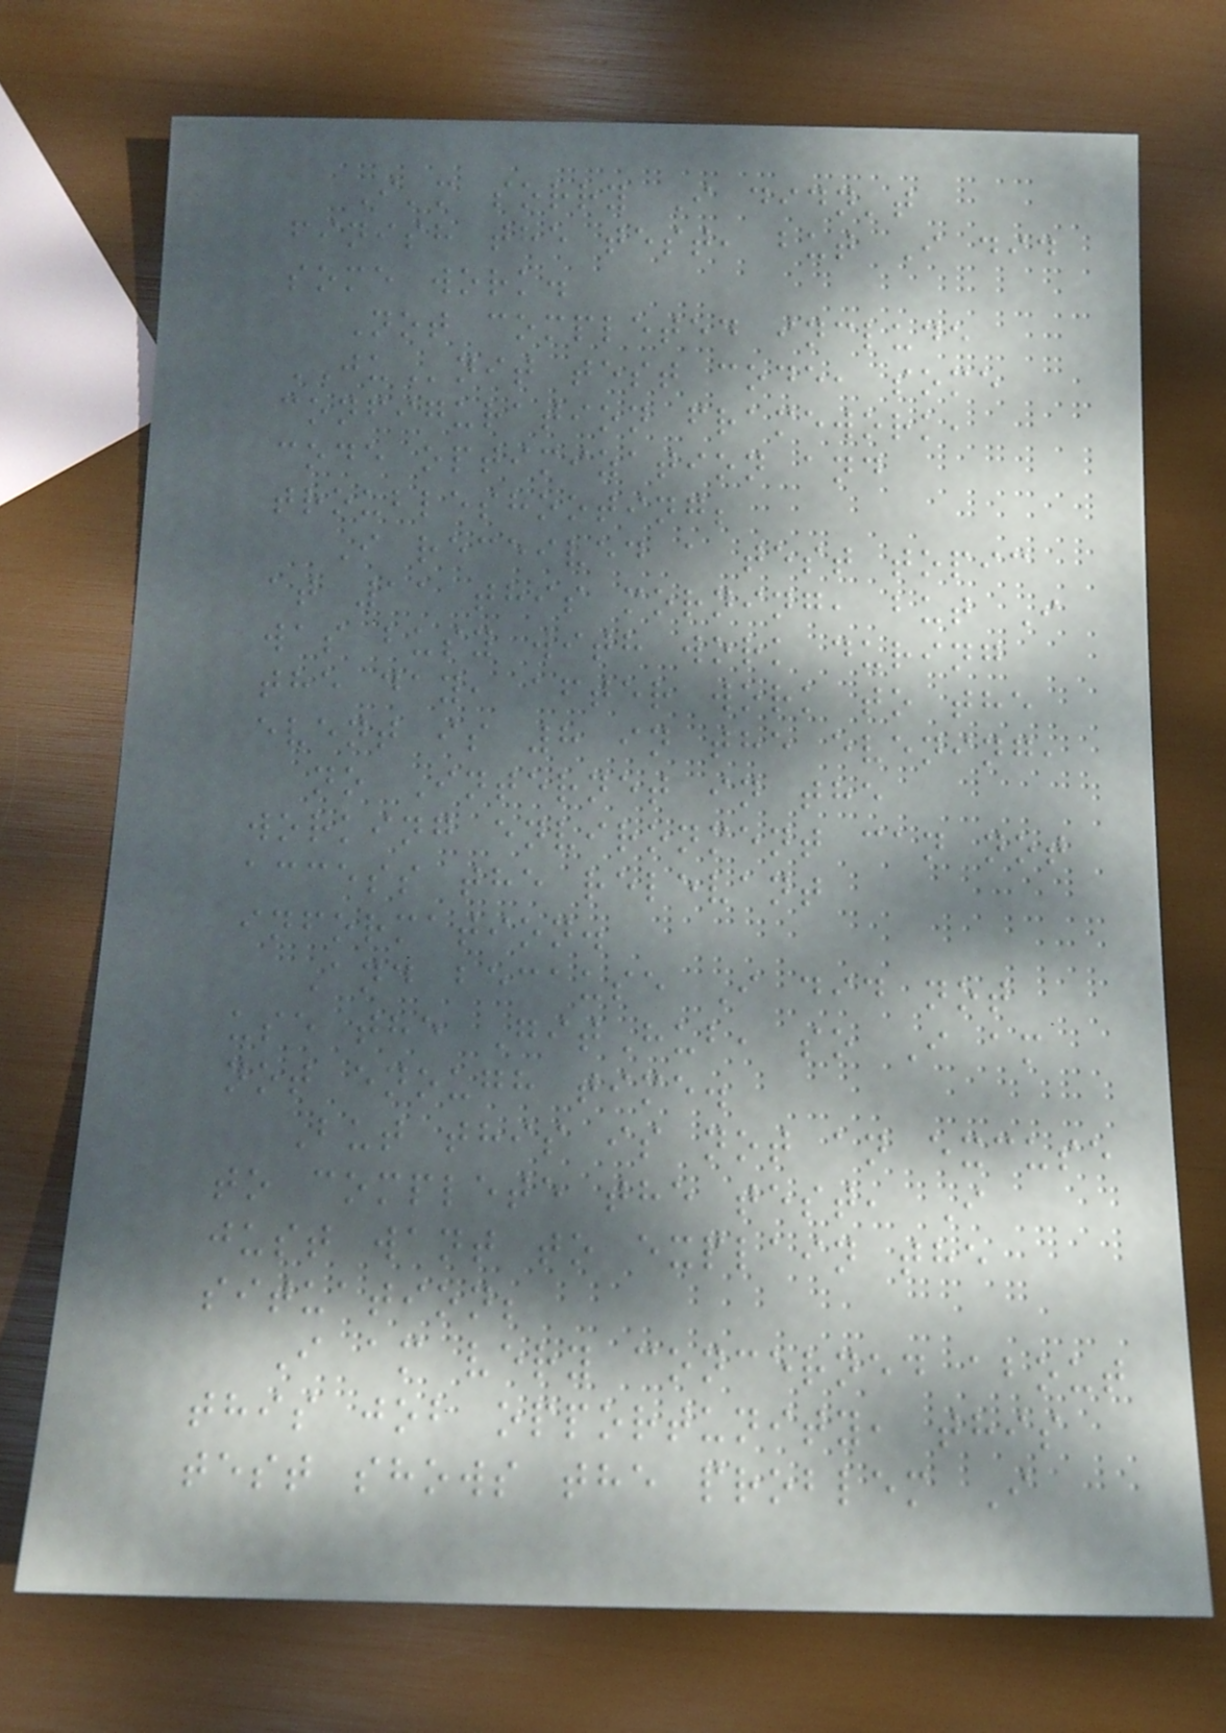I'm sorry I didn't
finish the test, but I did
some work.
Not completed include
JUnit test code, some
configuration framework,
code optimization and
troubleshooting;
I received a test topic
at 11 this morning, but I
was busy with work during
the day, after work to the
event is 8 in the evening,
no Internet in the
working environment can not
access the relevant
information.
And because I did not
use the GitHub, so I am
not enough time.
But this is not an excuse
to complete the test, I
just want to explain the
situation;
I am very concerned about
this job opportunity, this
test shows the problem I
